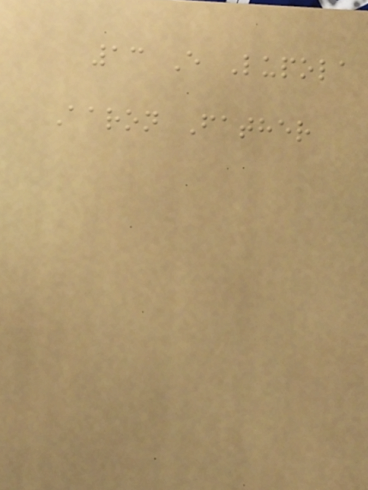13 E Lupola
Aaron Father
